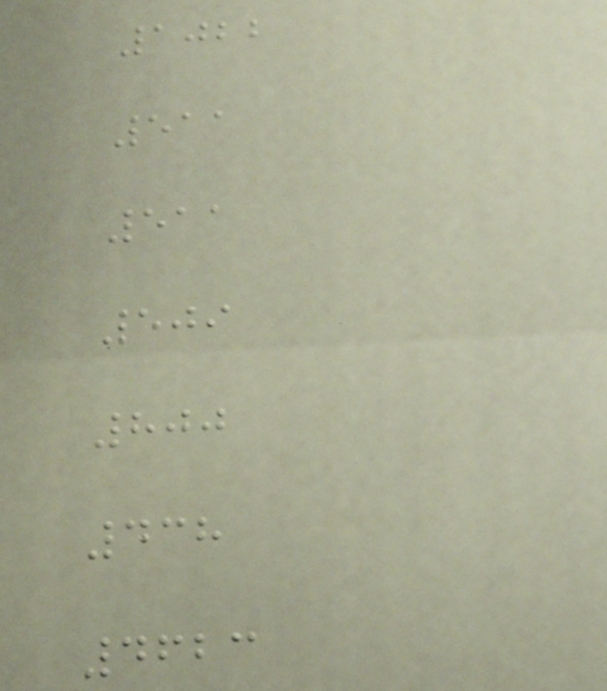1022
511
511
509
800
438
4623
